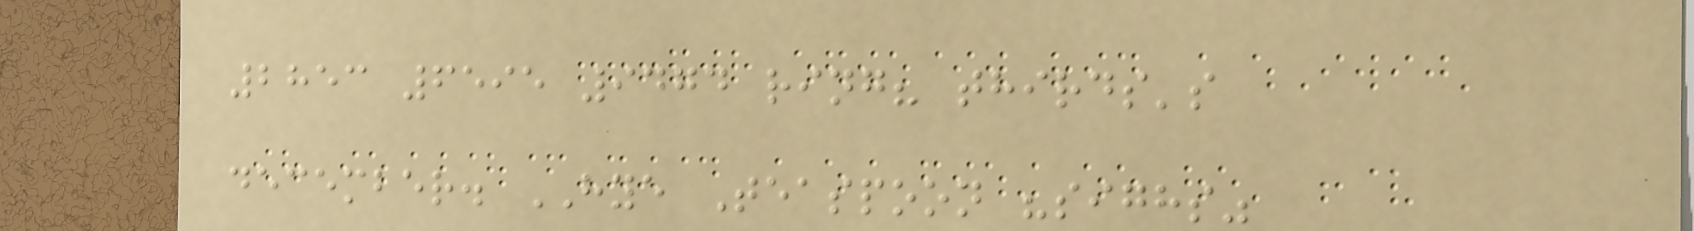2853 6595 9474 ring? thirds's
december. HYE Teaspoon "sighs"
